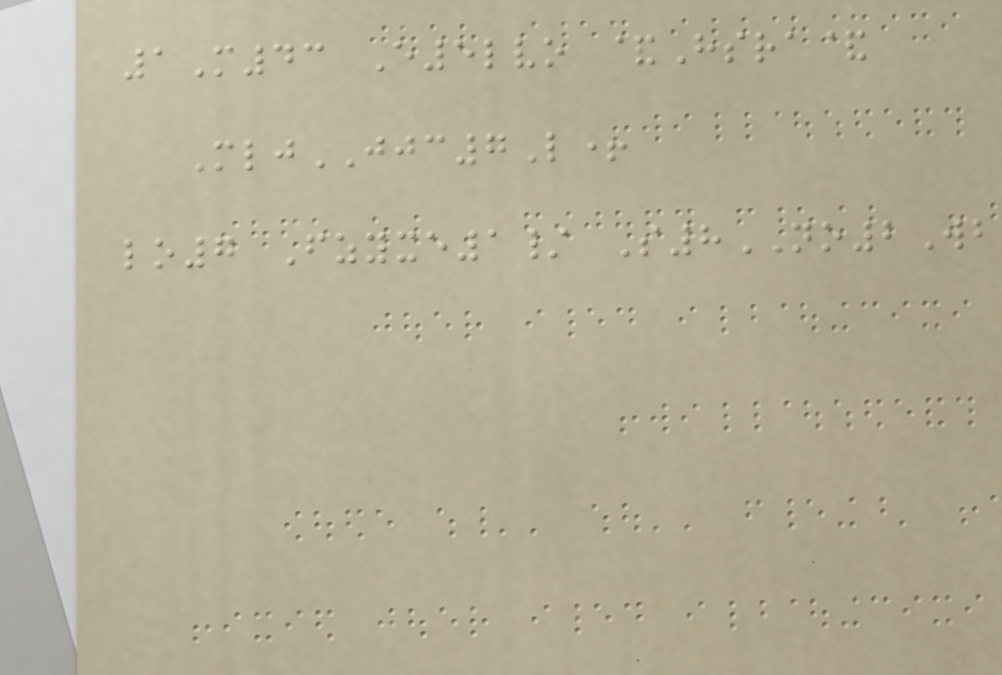1M43 E5lvo &Hsra&
MljJJC7L+
lo7 Fzyxe1/ S8NO2Wb
